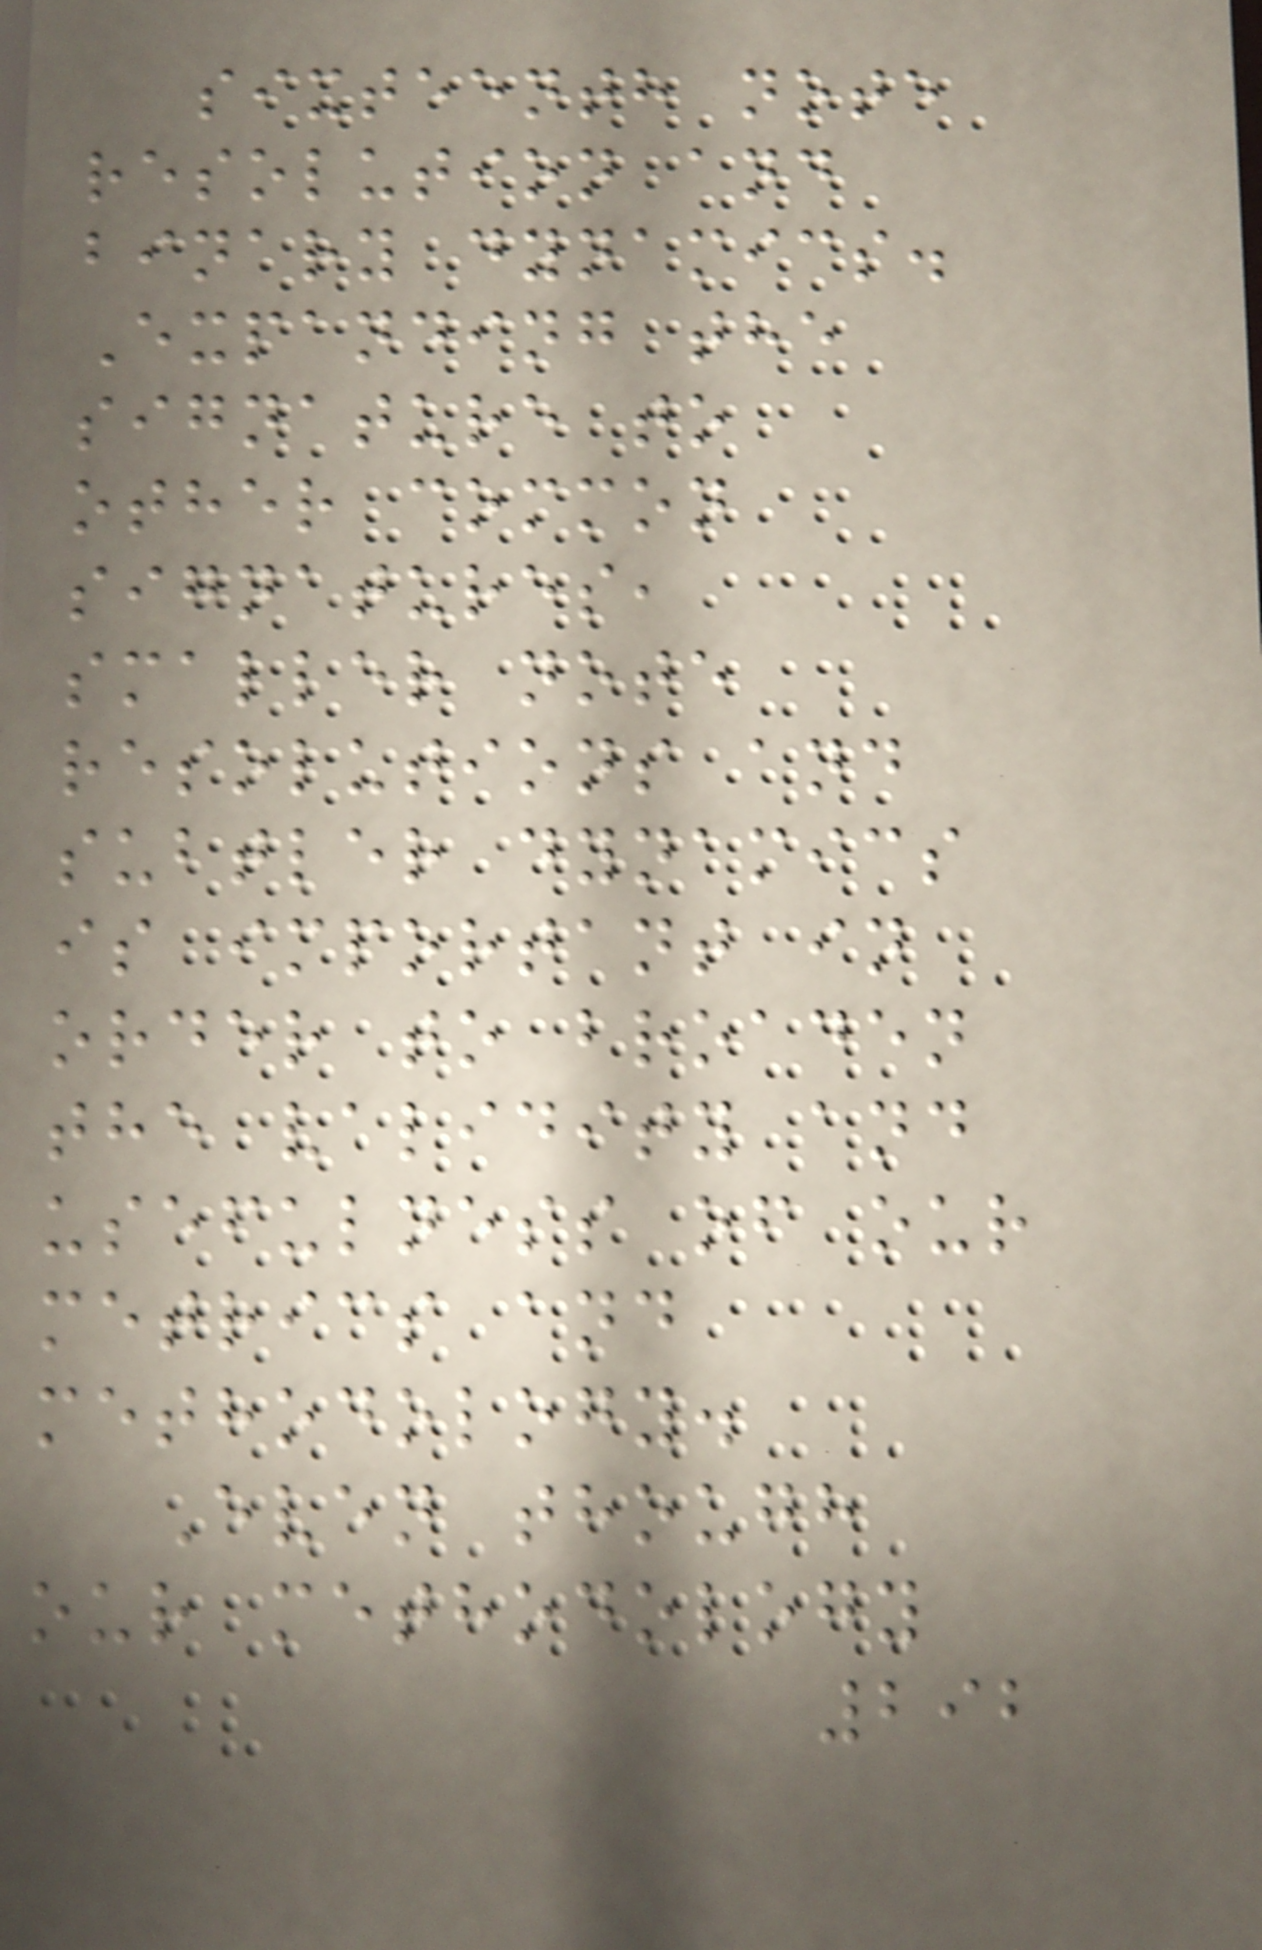sixteenth note
resolution and
binary dynamics.
Expanding the
signature to
other common
signatures,
smaller note
resolutions and
subtler dynamics
is important in
order to broaden
the validity and
usefulness of our
metrics and
methodology.
Even though
our methodology
292
